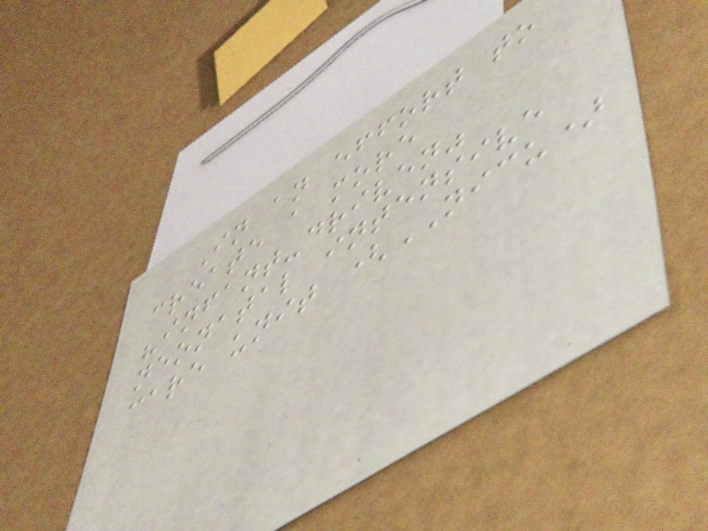In an effort to
create a more
"infant-driven"
neonatal intensive
care unit (NICU)
